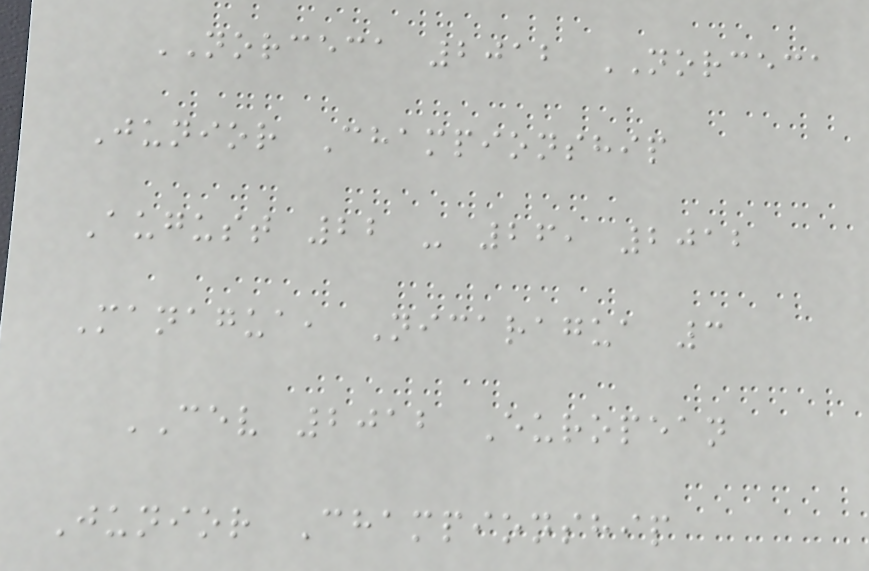NORCECA 2012 NORCECA
Junior Championship
August 22 - 26, 2012
Managua, Nicaragua 3
CEV 2012 European
Junior Championship
